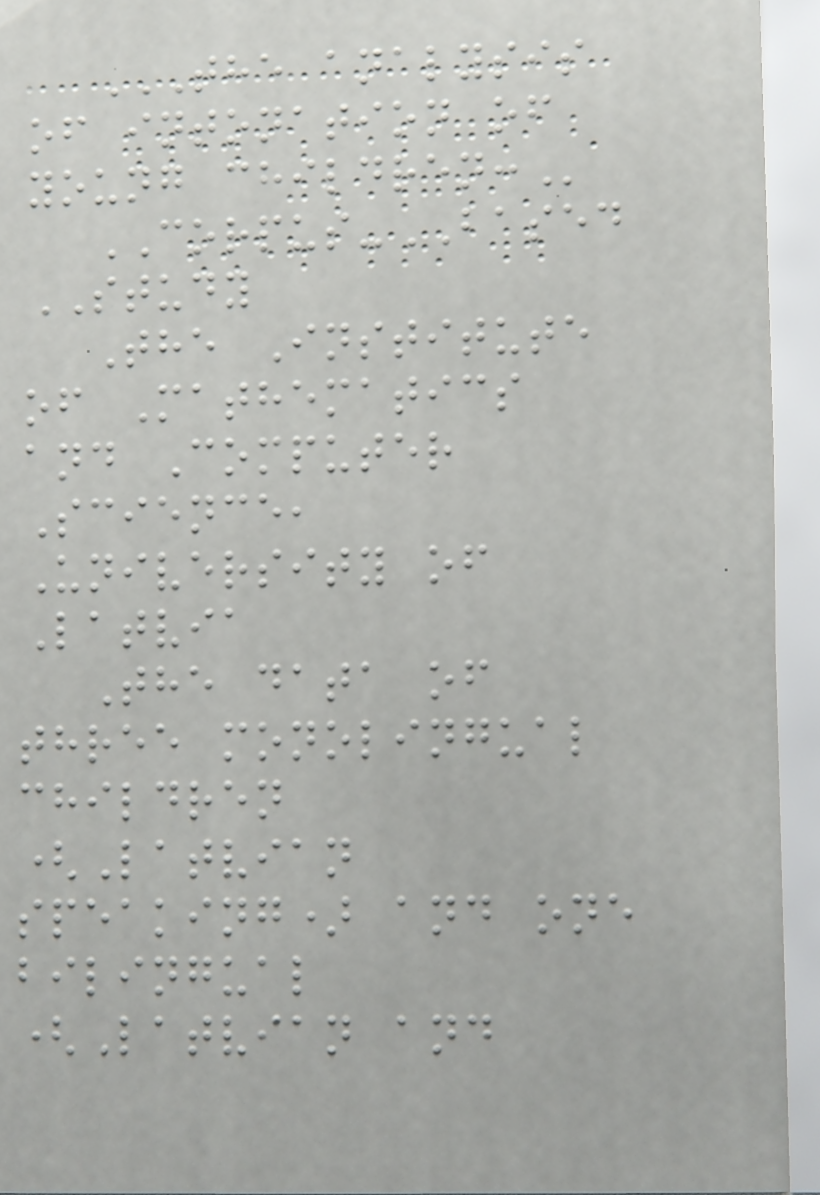THE ANALYSIS
OF INTONATION OF
YOUNG CHILDREN:
CORPUS-BASED
STUDY
The Institute
of Mathematics
and Computer
Science,
University of
Latvia
The data of
three monolingual
children
(Latvian
speaking) and one
bilingual
(Latvian and
